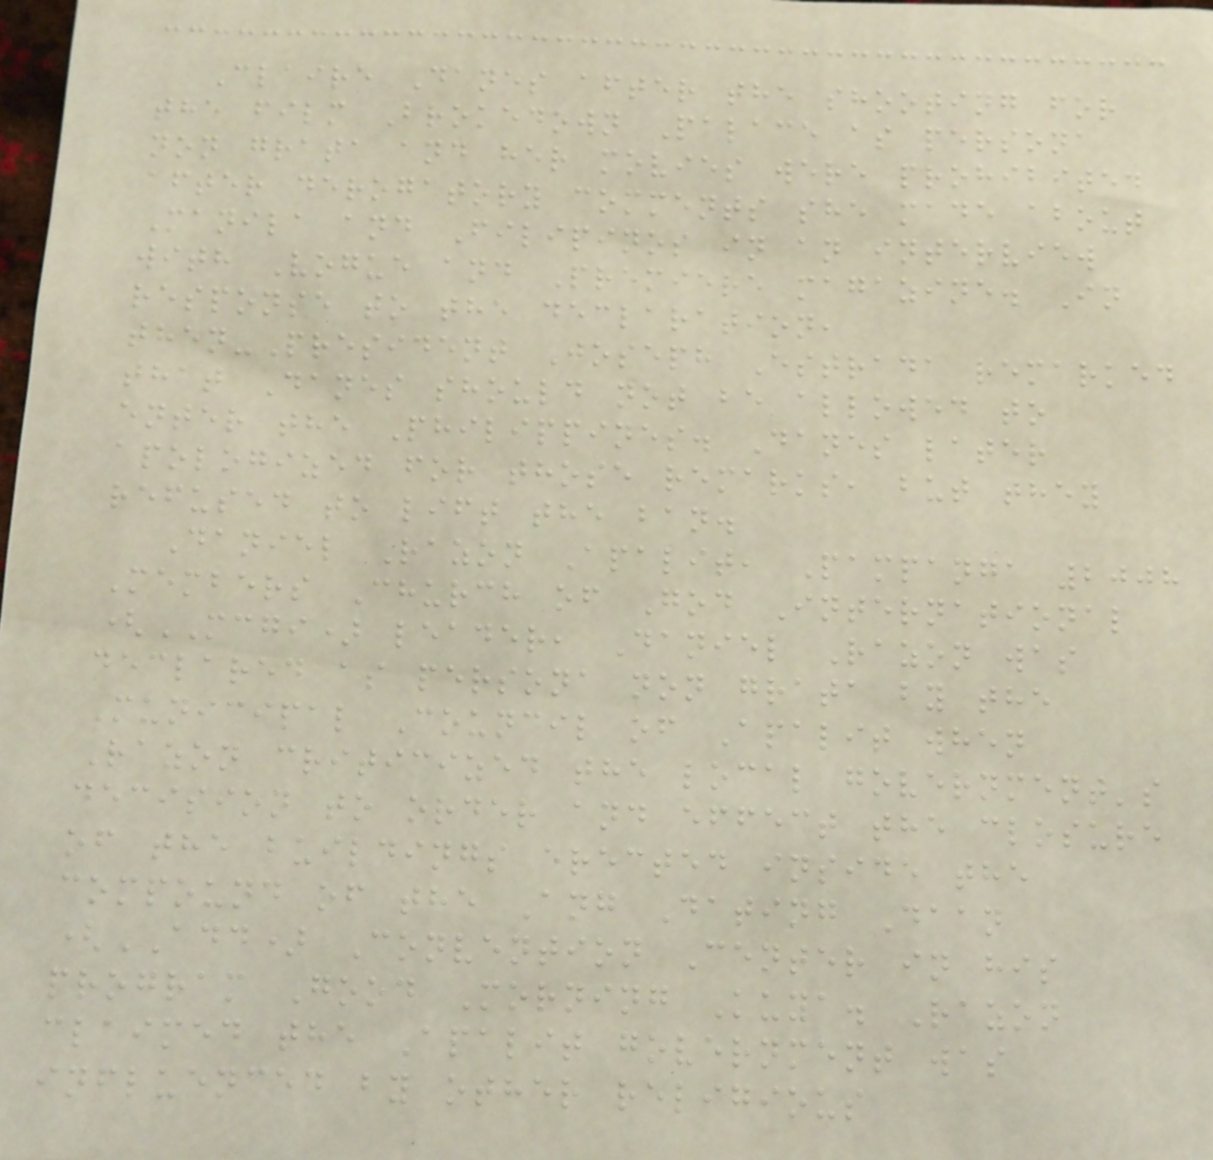Claire Danes after the shooting for
the film Brokedown Palace as persona
non grata and her movies were prohibited
after derogatory comments she made about
Manila and Filipinos in an interview
with Vogue and Premiere magazine. In
response to the declaration,
then-President Joseph Estrada remarked
that Danes should not be allowed to
enter the Philippines. Danes later
apologized for those remarks, but they
refused to lift the ban.
Daniel Razon Apalit, Pampanga 2008
Members Church of God International
(MCGI) leader, Daniel Razon was
declared as persona non grata by the
Municipal Council of Apalit when
Razon criticized the local government's
decision to order and effect the closure
of the buildings erected inside the
compound of the Ang Dating Daan
(ADD) Convention Center in his
program Good Morning Kuya. Razon
claimed the Apalit government was
influenced by other religious
